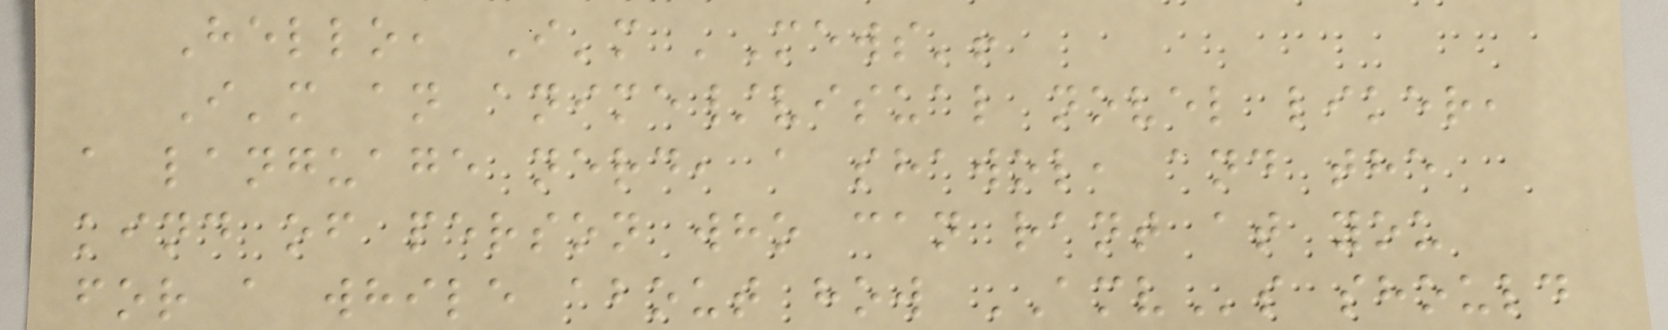Hello, I'm 'Mews'!
I'm an anime/visual novel liker,
a language nerd, a shawol, and the
kind of person who can rant at you
for a while about how AMVs should
